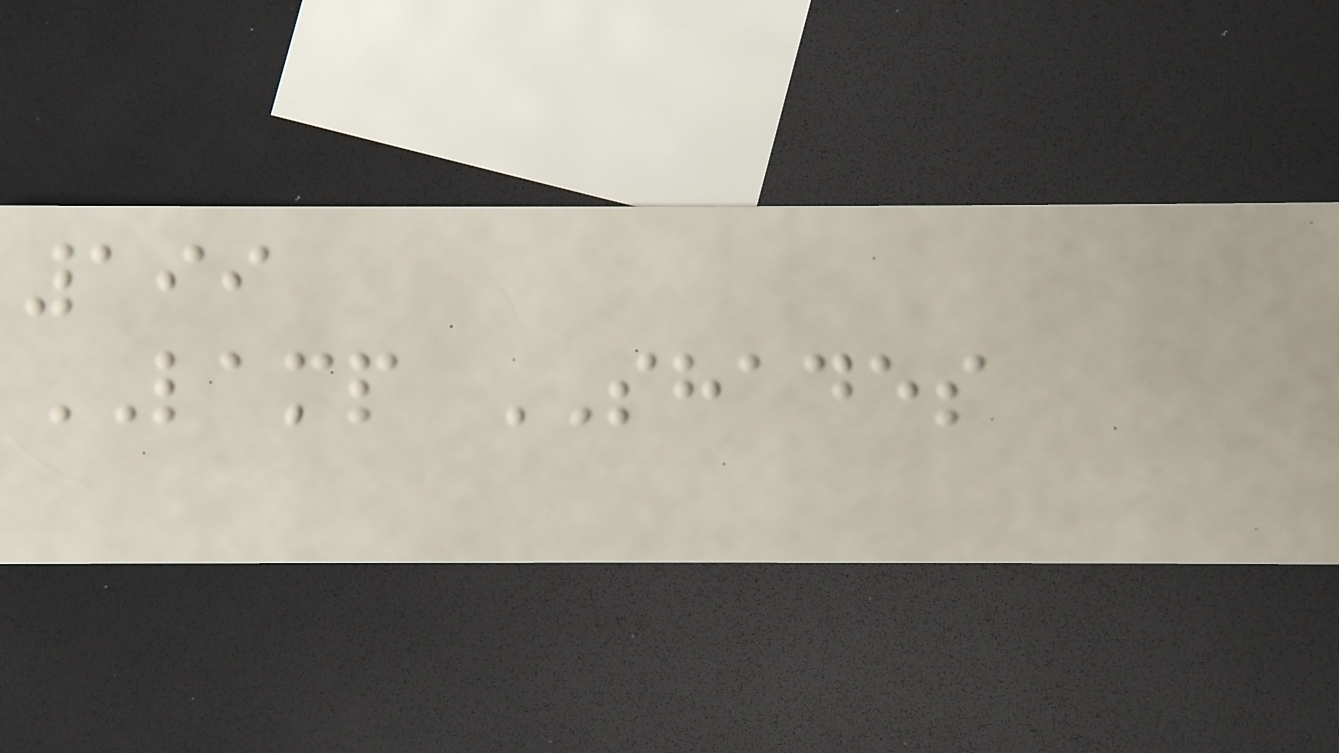199
LAMP SHADES
